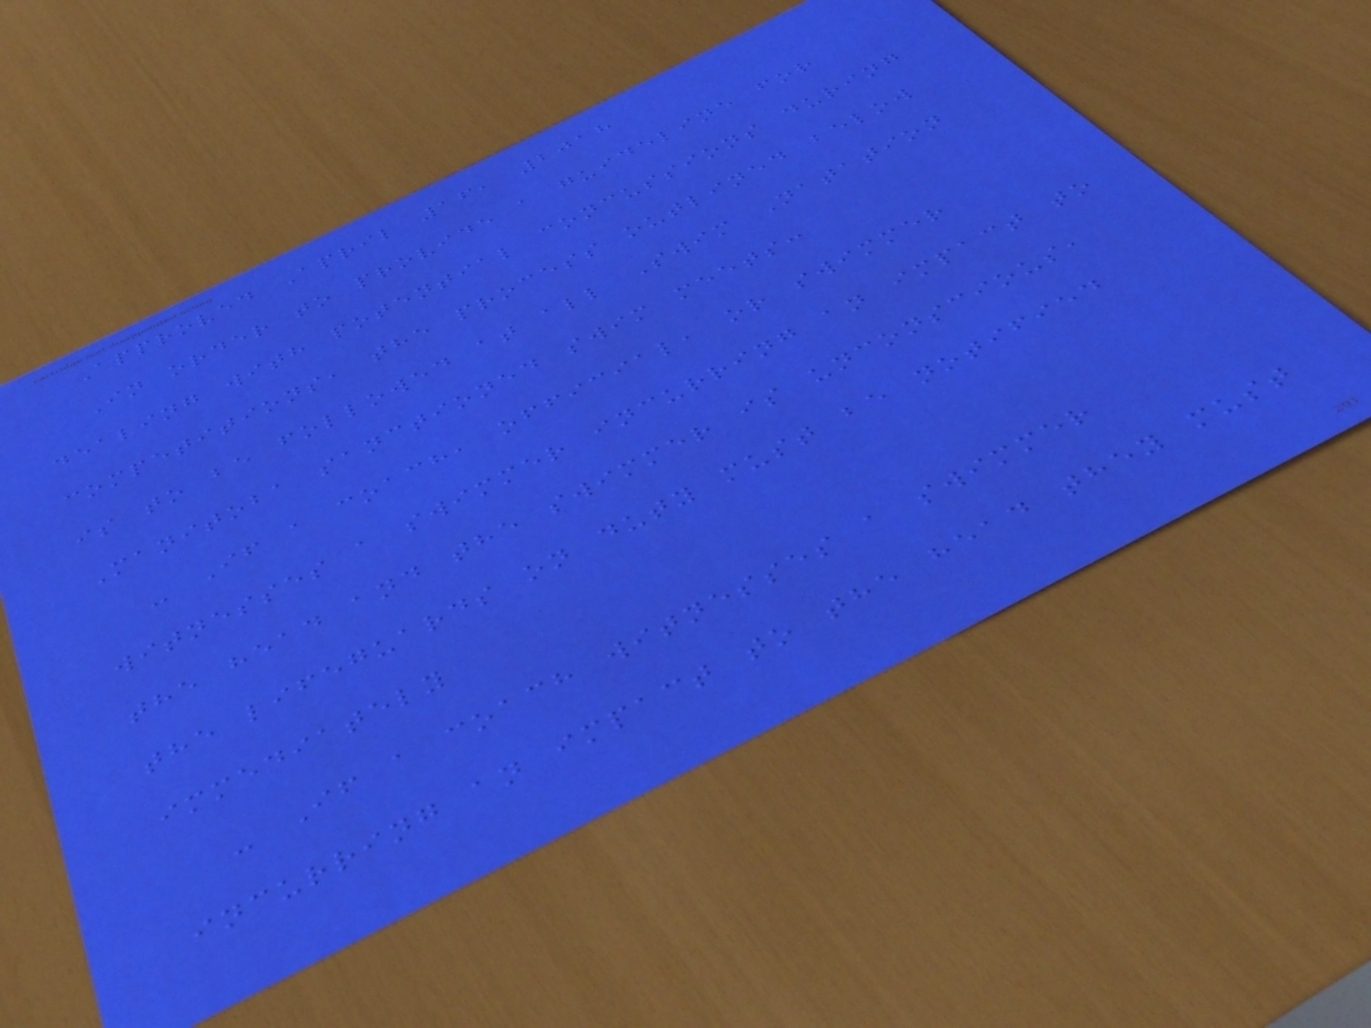Approved April 16, 2018
In order to provide a guideline for
dealing with potential concussions during
competitions, the process outlined below
is to be followed at all Swim Natation
Manitoba sanctioned swim meets:
- If a coach, official, or swimmer
witnesses a swimmer incurring an impact to
the head and the swimmer is unconscious,
the lifeguards on duty must be notified
immediately
- If a coach witnesses a swimmer
incurring an impact to the head they must
